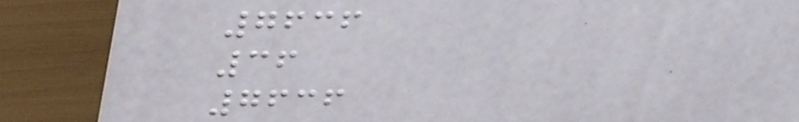7636
36
7636
